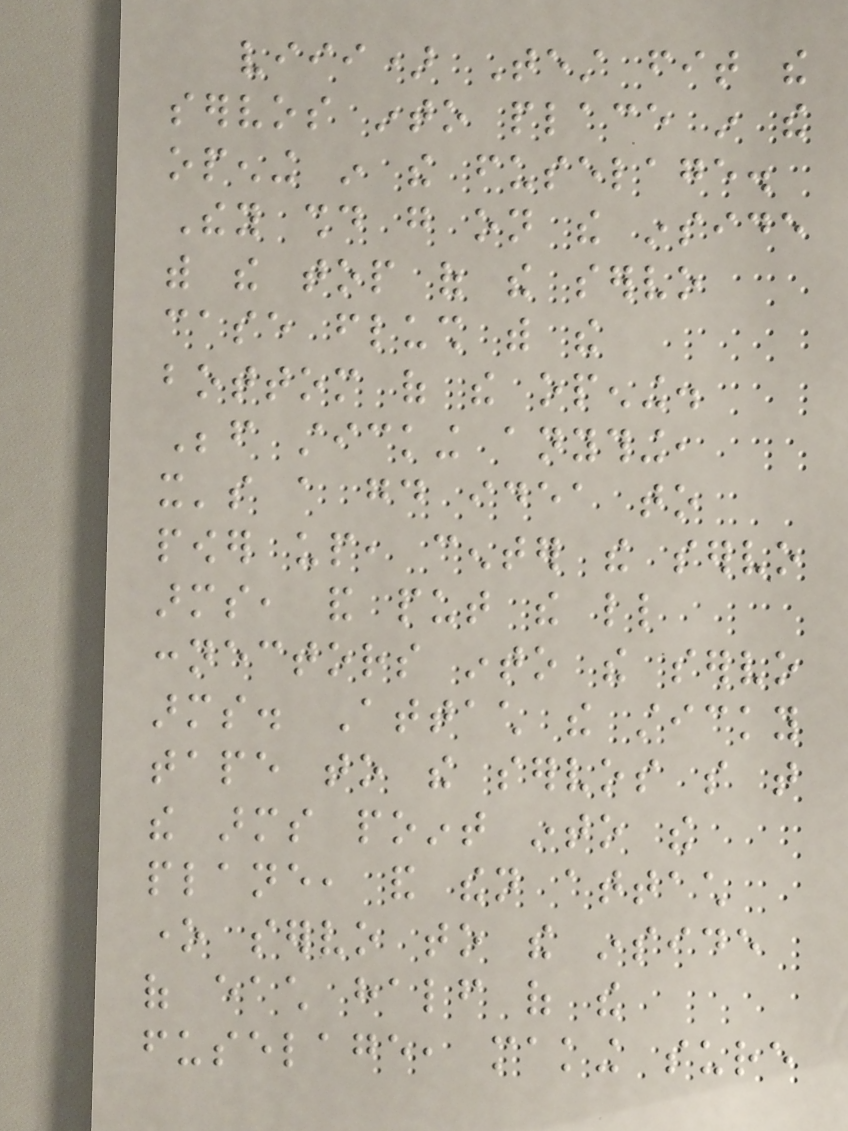viii) Test fit the
servos into place in the
opening in the fuselage.
They should go on the inside
with the top of the servo
case flush with the
bottom of the opening.
Before sticking anything,
it's a good idea to
power up, center the servo
arms, and put the little
connectors into the servo
arms. Attach the sticky
tape to the servos so that
the arms point into the
plane, and then attach
one servo to the inside
of each half of the
fuselage, making sure
